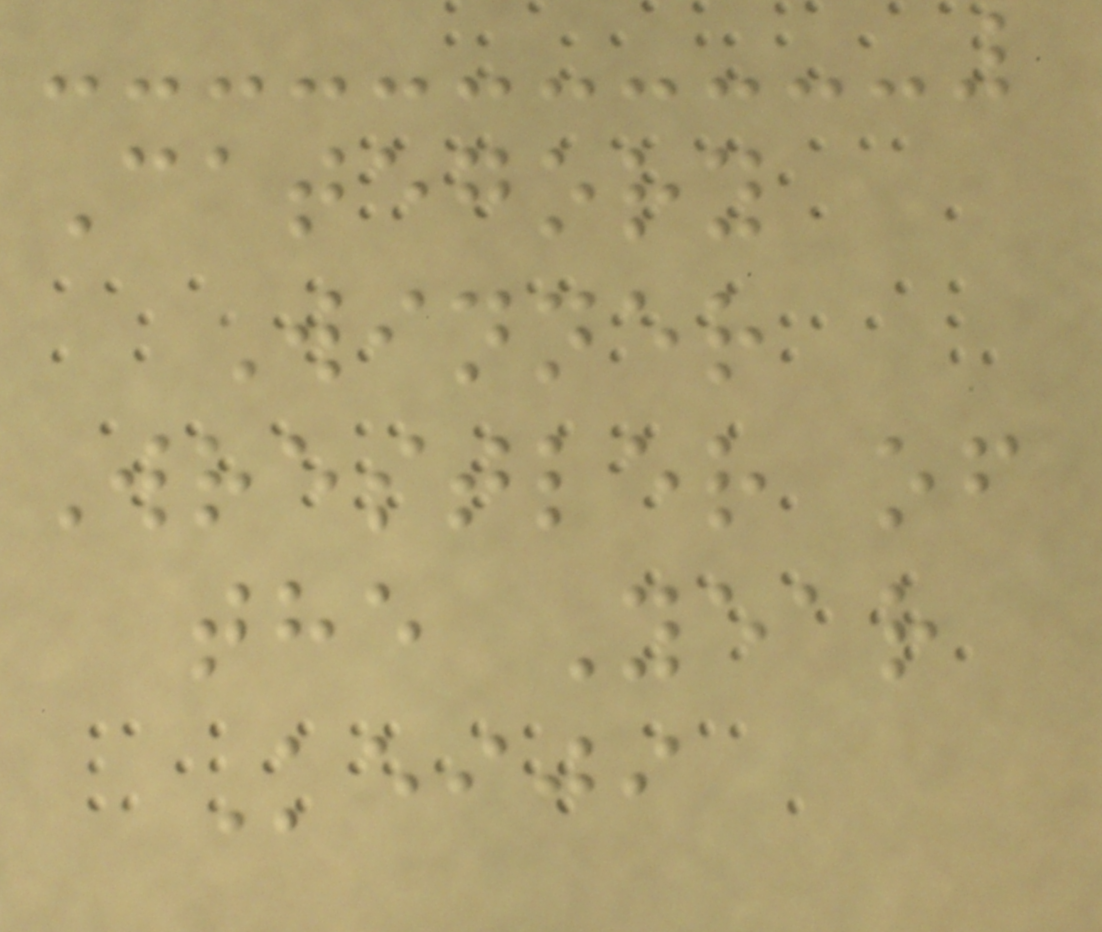Category
Winner
Wrestler of
the Year
Keiji
